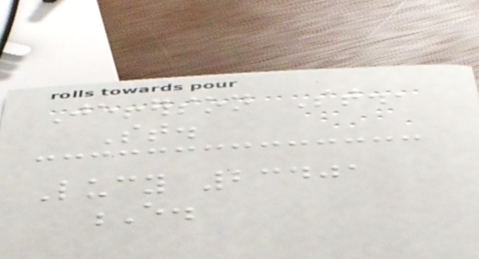Jefferson St.,
St.
Lucy 23401
E.
